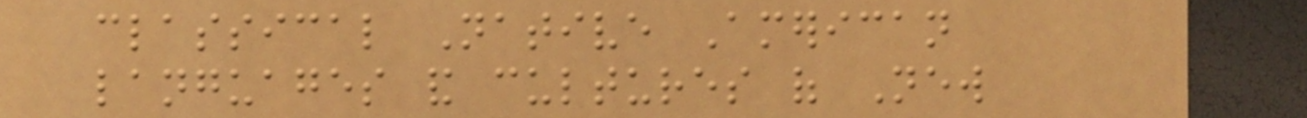classical Native American
languages and cultures of New
